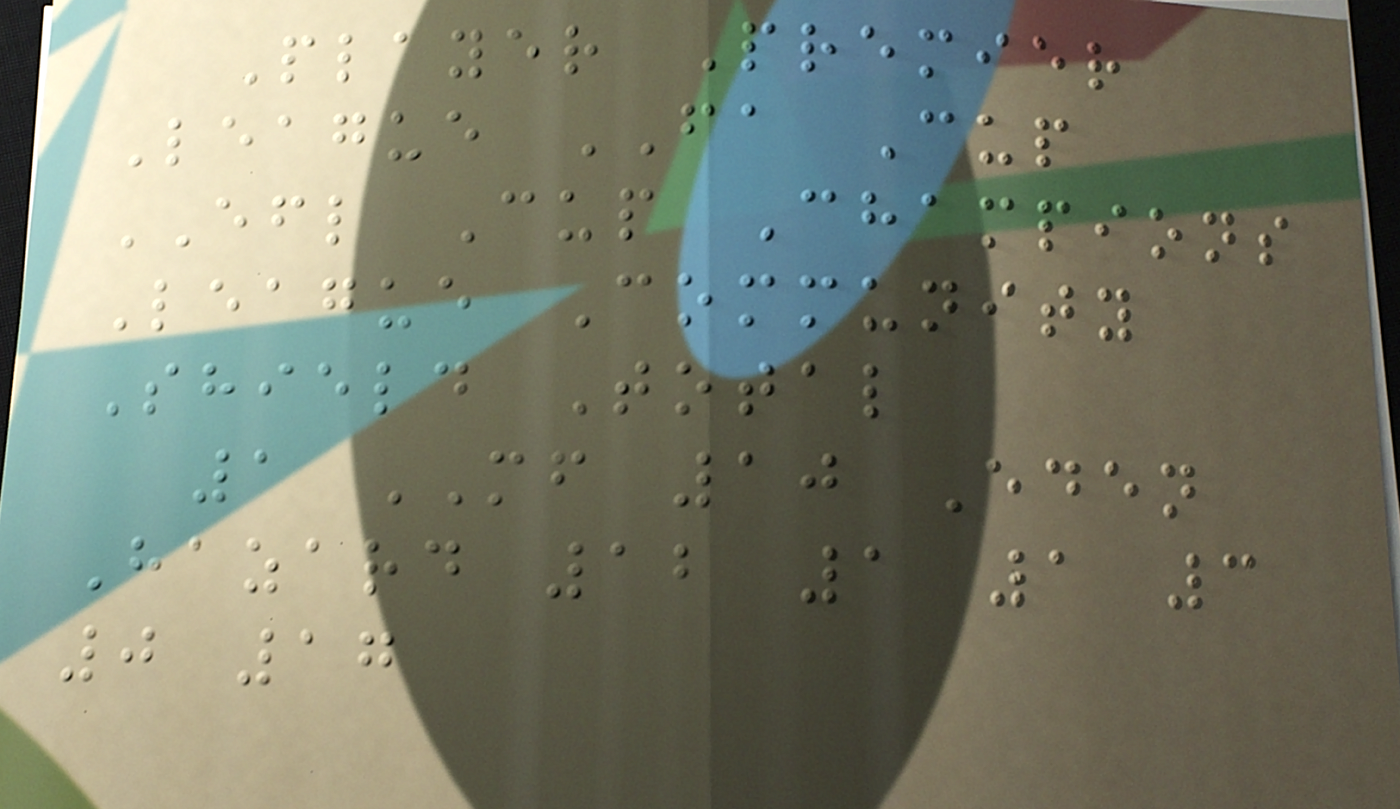Player Premier
League FA Cup
EFL Cup Champions
League Community
Shield Total
1 MF 10 Eden
Hazard 12 1 1 3
0 17
